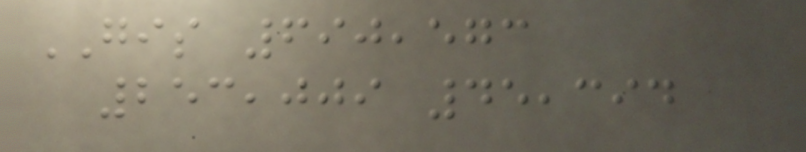GIS 690,573
253,009 45,394
